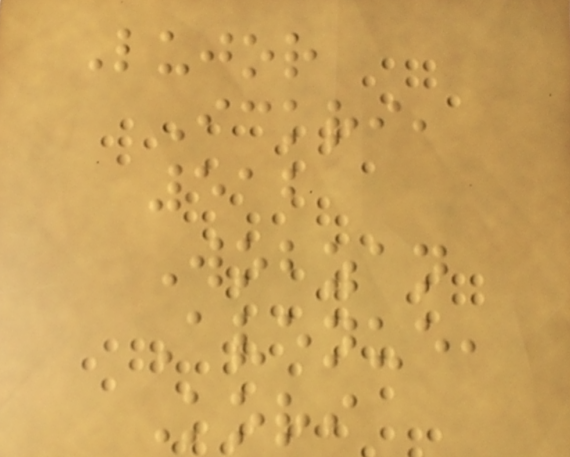Lujor
Ickri,
512
Wobzan
Avenue,
Kori
